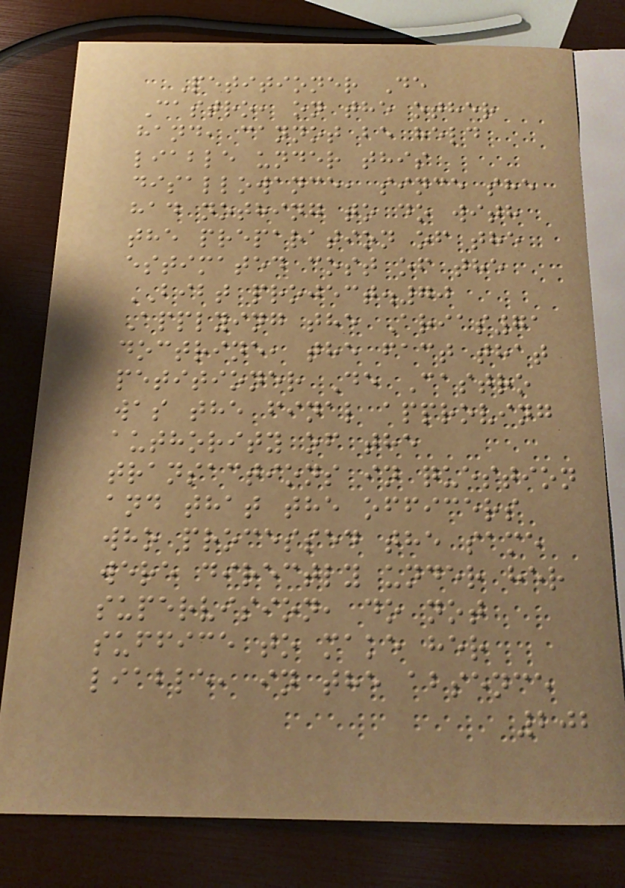Petitioner De
Castro, on the other
hand, cannot be held
liable under this
disallowance, since she
had nothing to do with
the preparation of the
estimated cost of the
BIBT project.70
Applying the Arias71
doctrine, the fact that
petitioner De Castro
was the final approving
authority of the
transactions in question
and that the officers
who processed the same
were directly under her
supervision, do not
suffice to make her
liable, in the absence
202
